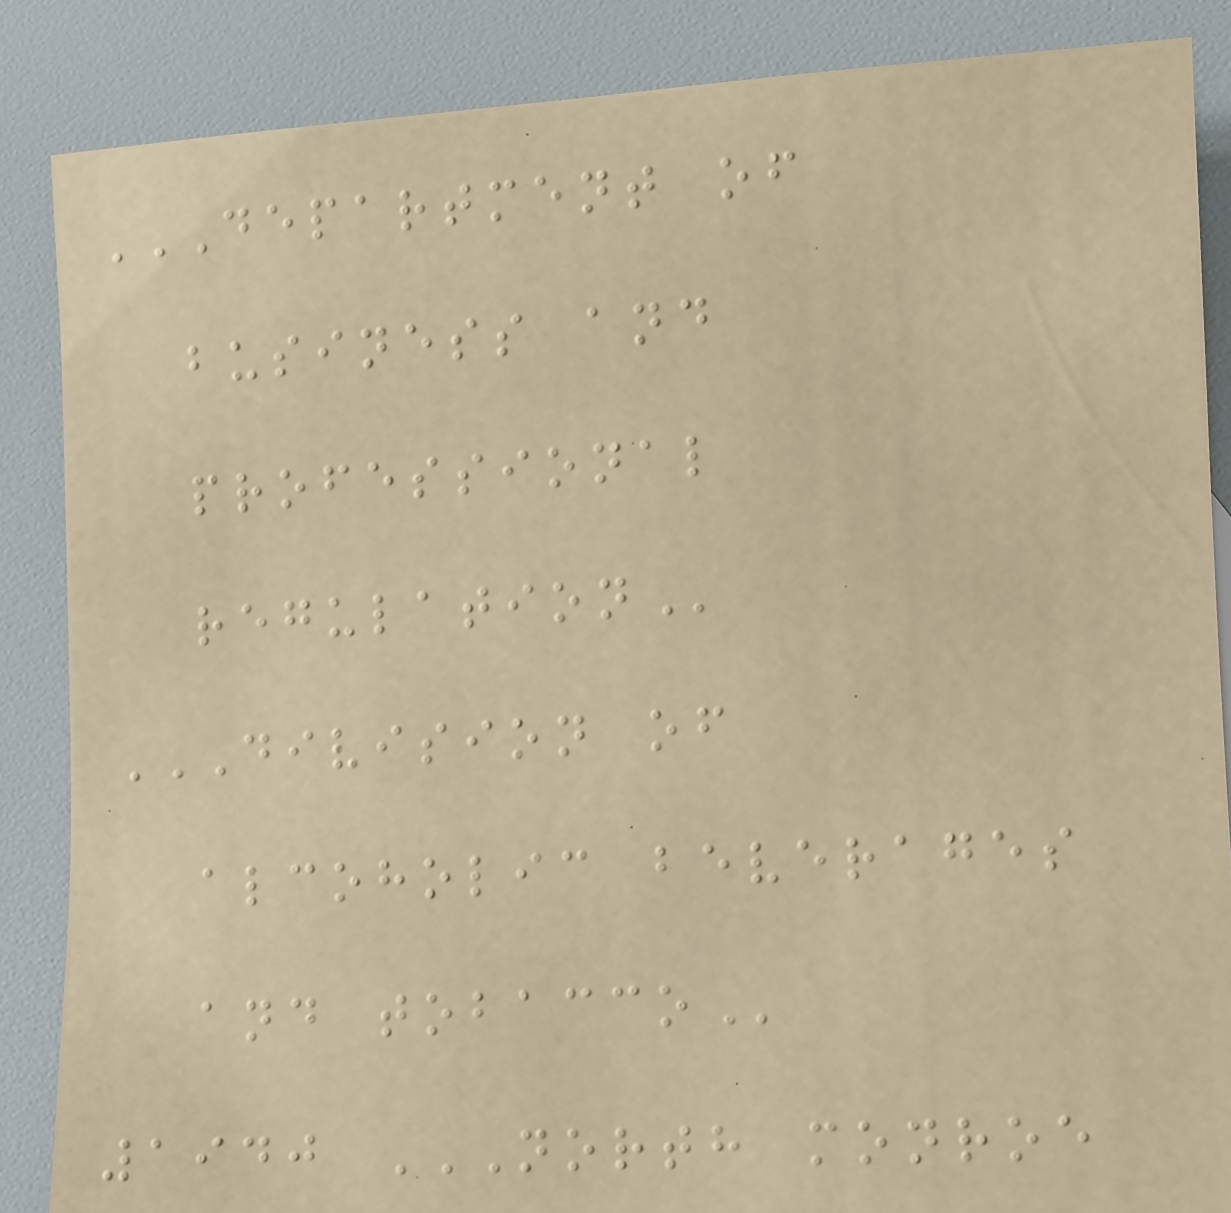DEPARTMENT OF
BUSINESS AND
PROFESSIONAL
REGULATION
DIVISION OF
ALCOHOLIC BEVERAGES
AND TOBACCO
1940 NORTH MONROE
